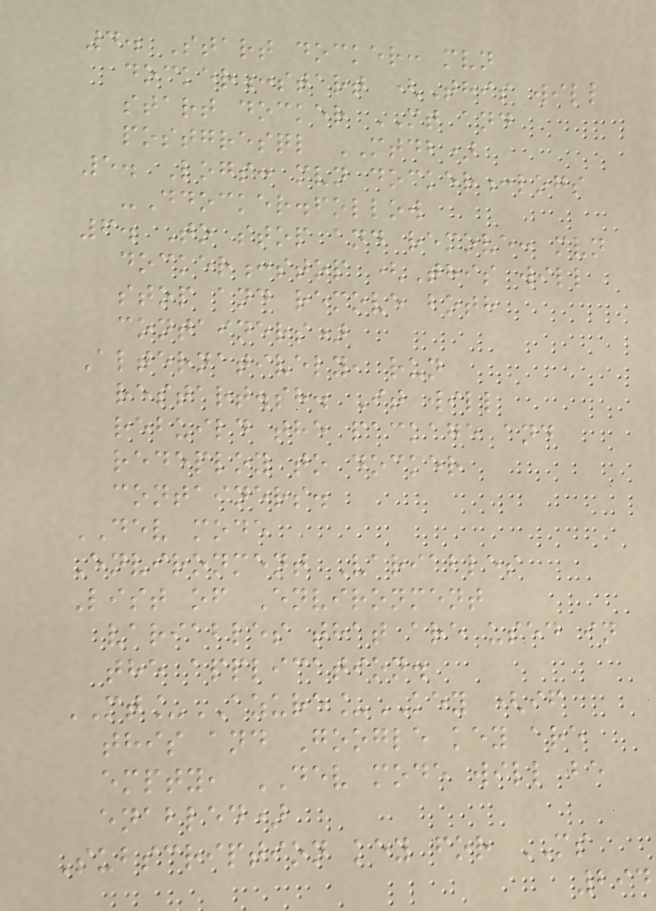4. Start docker: mvn
docker:start (This will
start docker MT and
postgresql MTDB)
5. Logs: mvn docker:logs
-Ddocker.follow
6. To stop and remove: mvn
docker:stop (This will
stop and remove both
containers)
Alternatively, run
restart.sh. It will
rebuild the package and
redeploy to docker
containers.
DEV mode
Environment Variables
List of Environment
variables that are used in
the application.
MT_AZURE_KEY (if
this and Google key are
empty, DEV mode will be
enabled)
Subscription key for MS
294
